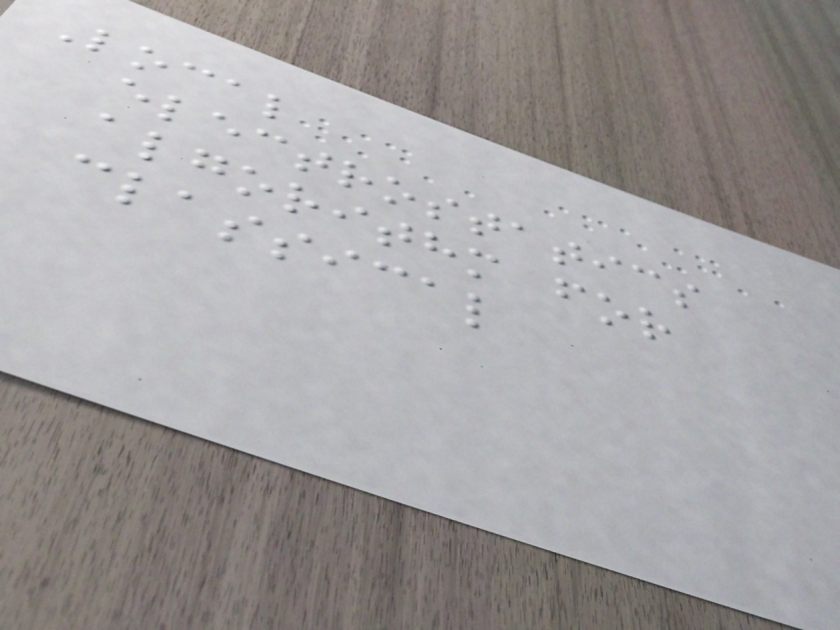Local
electrostatics
algorithm for
classical
